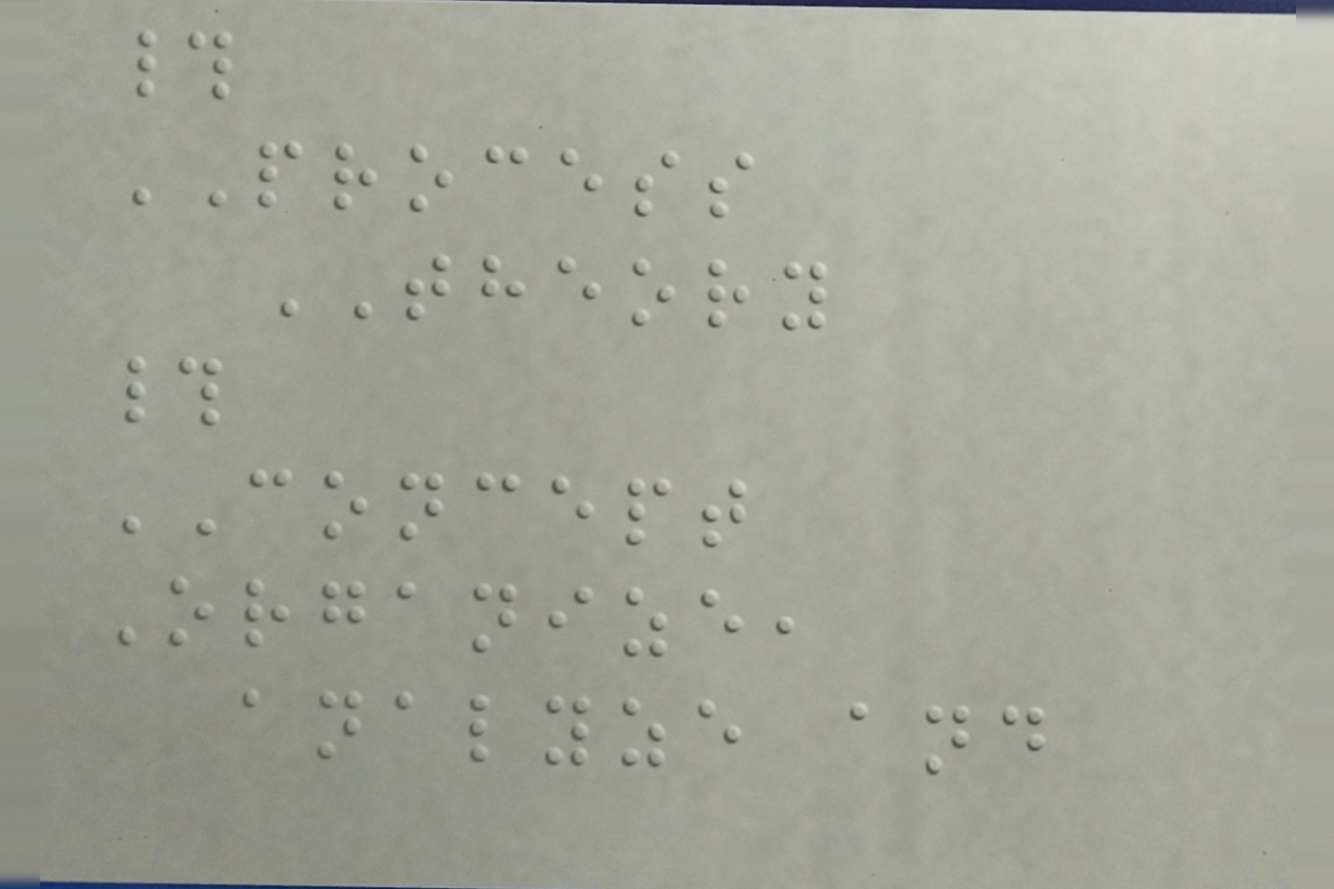#
PROCESS
THEORY
#
CONCEPT
Organize,
analyze and
